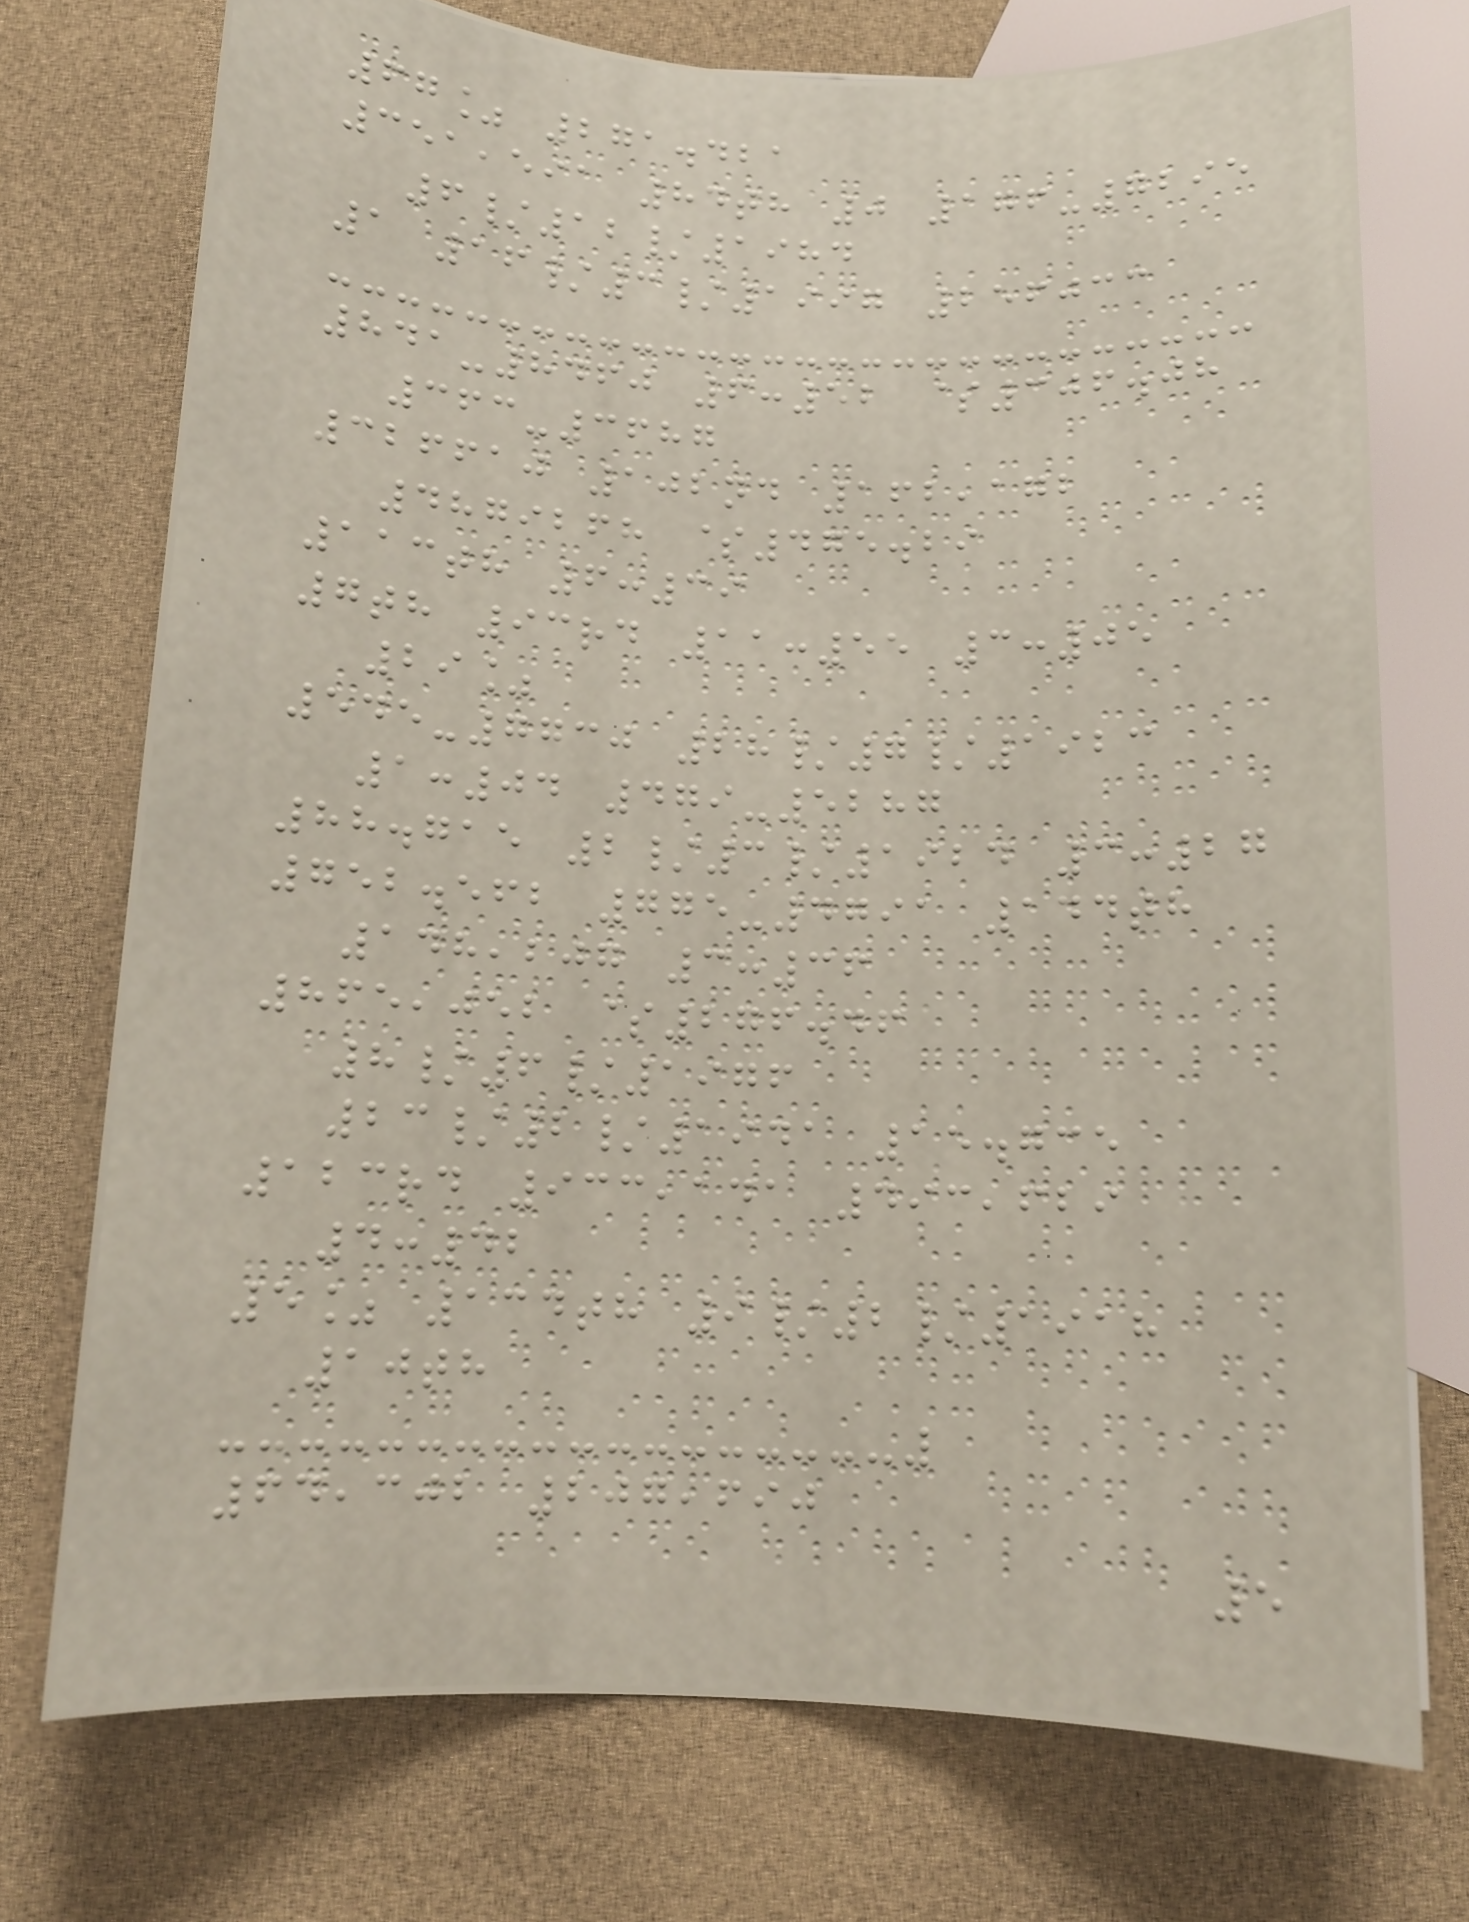67% 271.421
351,591 84th 0 176-7295
6/12/1984
1 16/3/1997 256033
841-8460 6:52 $306.08
363-3687
326610 102nd 162,172
4879268 $475.29
113th 6:39
7th 93rd 11:55 3:05
29%
545-7730 28/7/1923
1:04 479-5287
88.715 2/3/1924 3:27
752.562 775-4791 144th
148,207 3:36
865,052 $276.46
8/6/1976
23/2/1941 15.735
123rd 933,141 493,629
4:42
5% 134th 9/2/1918
10th
64,302 207,690
5
